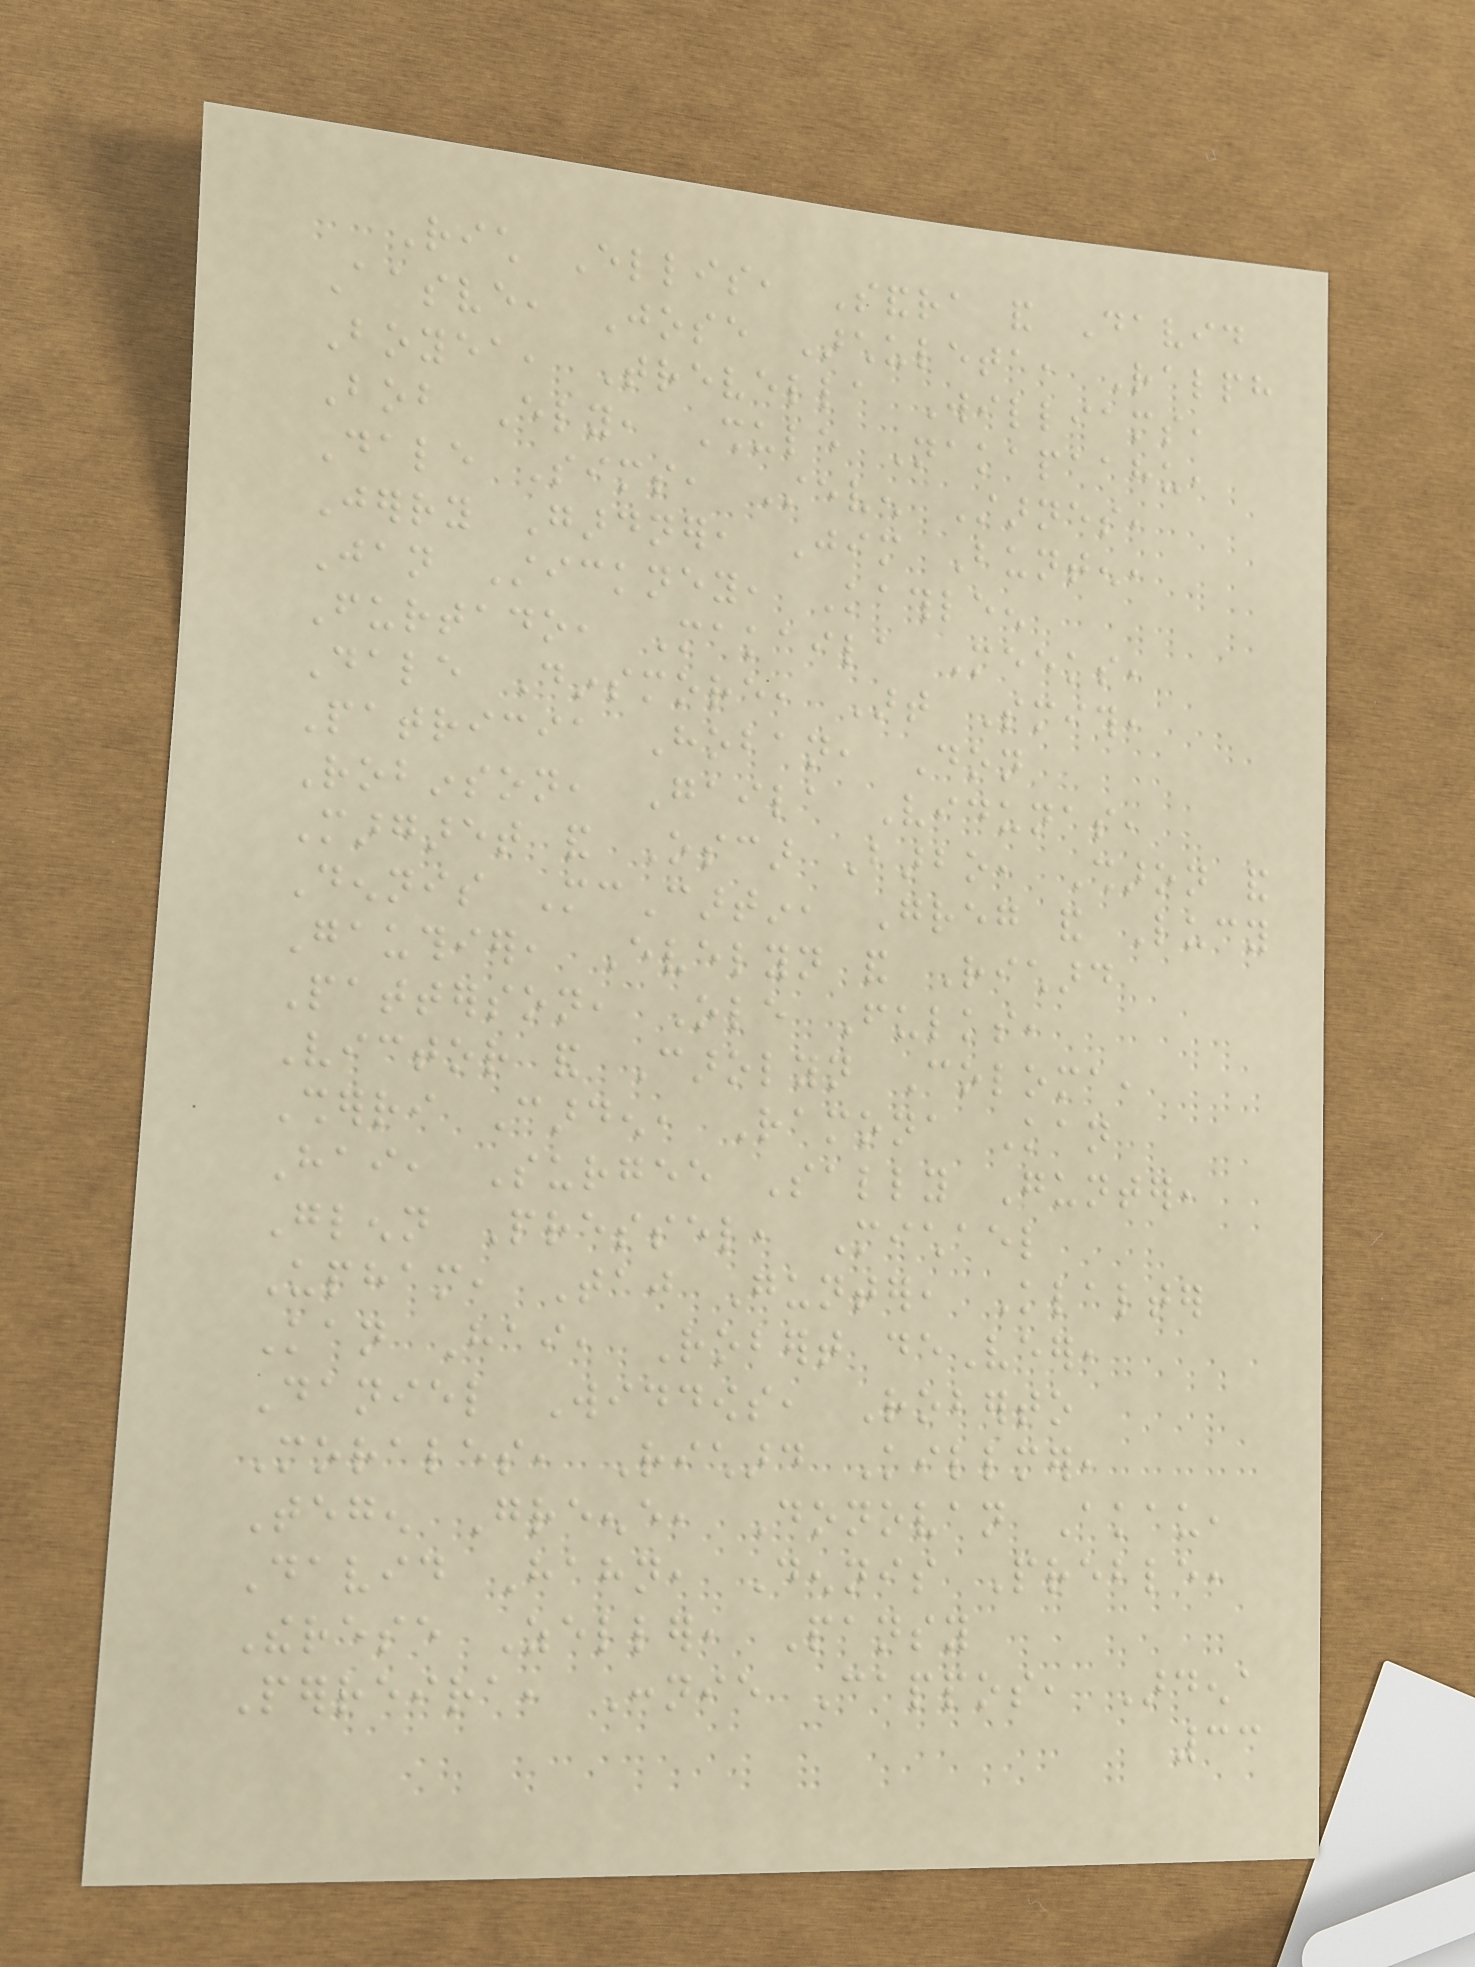Rich Ellis, Sandra and David
Aasve, Jose Archuleta, Ralph
Boyea, Trevella Williams,
Bob Ely, Shule Nakapaahu,
Dale Sims, Steven Starnes,
Jerry Gardner, Jim Bunten,
Jan Stickney, Kathleen
Furtado, Makaila Meeks,
Dale Dinsmore, Art Smith,
Patricia Hoban, Don
Robinson, Gaila Vidunas,
Margaret and Oscar Barbo, Sharon and
Dennis McCartin, Greg and Lucy
Gauthier, Evelyn and Richard
Patterson, Ole Fulks,
Victor and Carolyn Coloma,
Sherri Carden, Ramona Kan
Hai, Surgee Sally Gunter,
Glenn Pressel, Michael
Upham, Taj Gunter, Klalter
Kan Hai, Robert deVeer,
Daniel Widdows, Roberto
Morales, Richard Killmer,
Tegen Greene, Donovan Akau,
David Hahn, Dennis Preble,
Therese Zeller, Pansy
Perreira, Connie Cappos, Ardena
33
